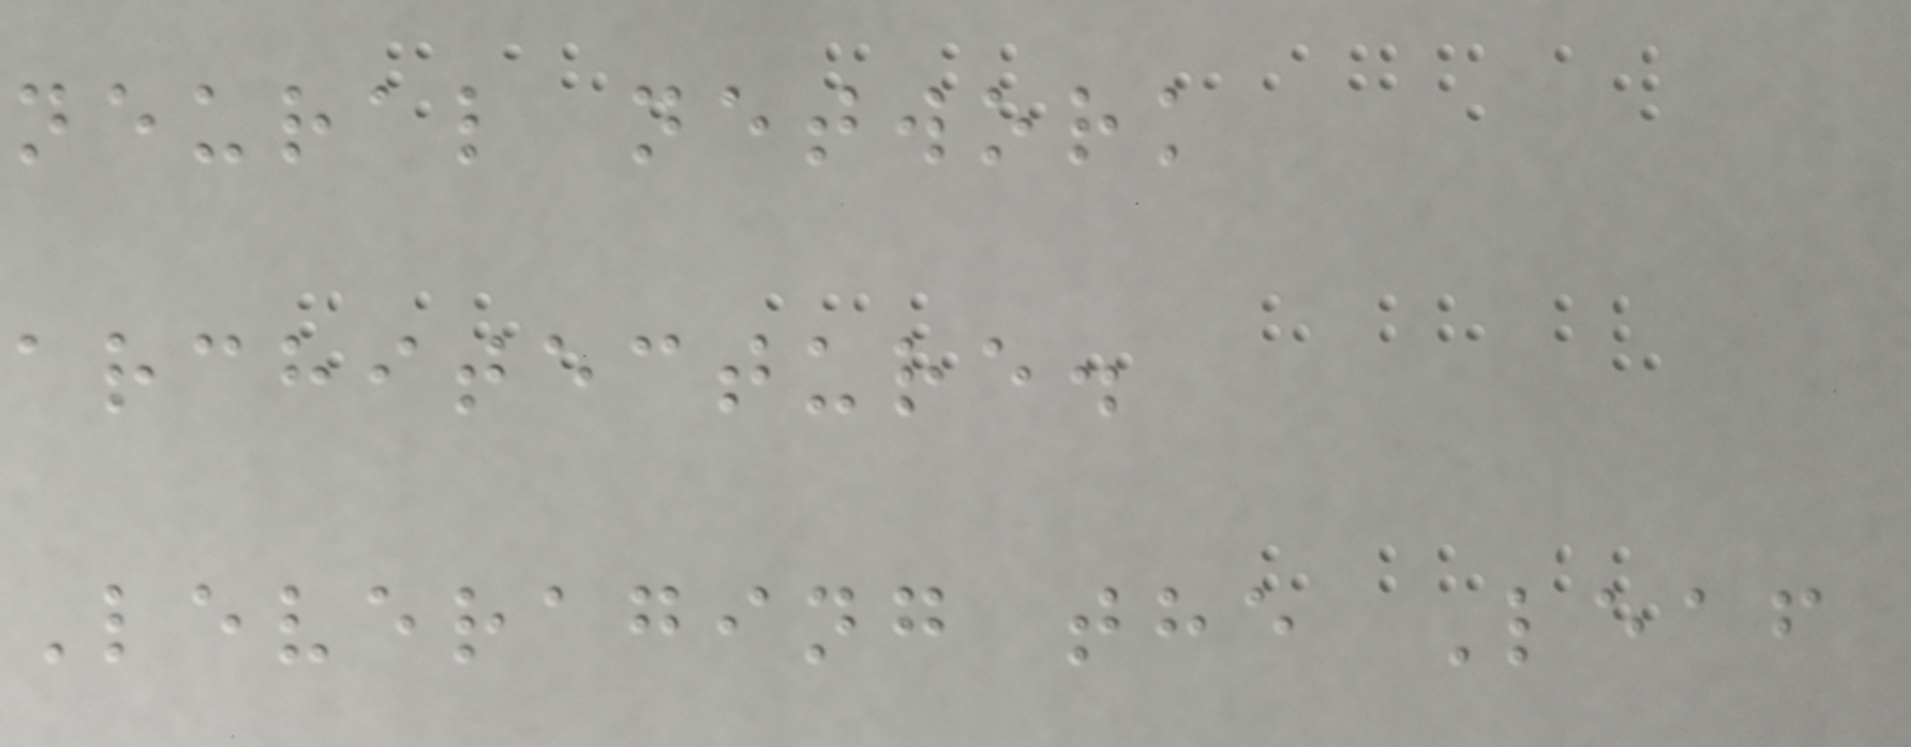neural network
architecture.
Leveraging the Leaf
